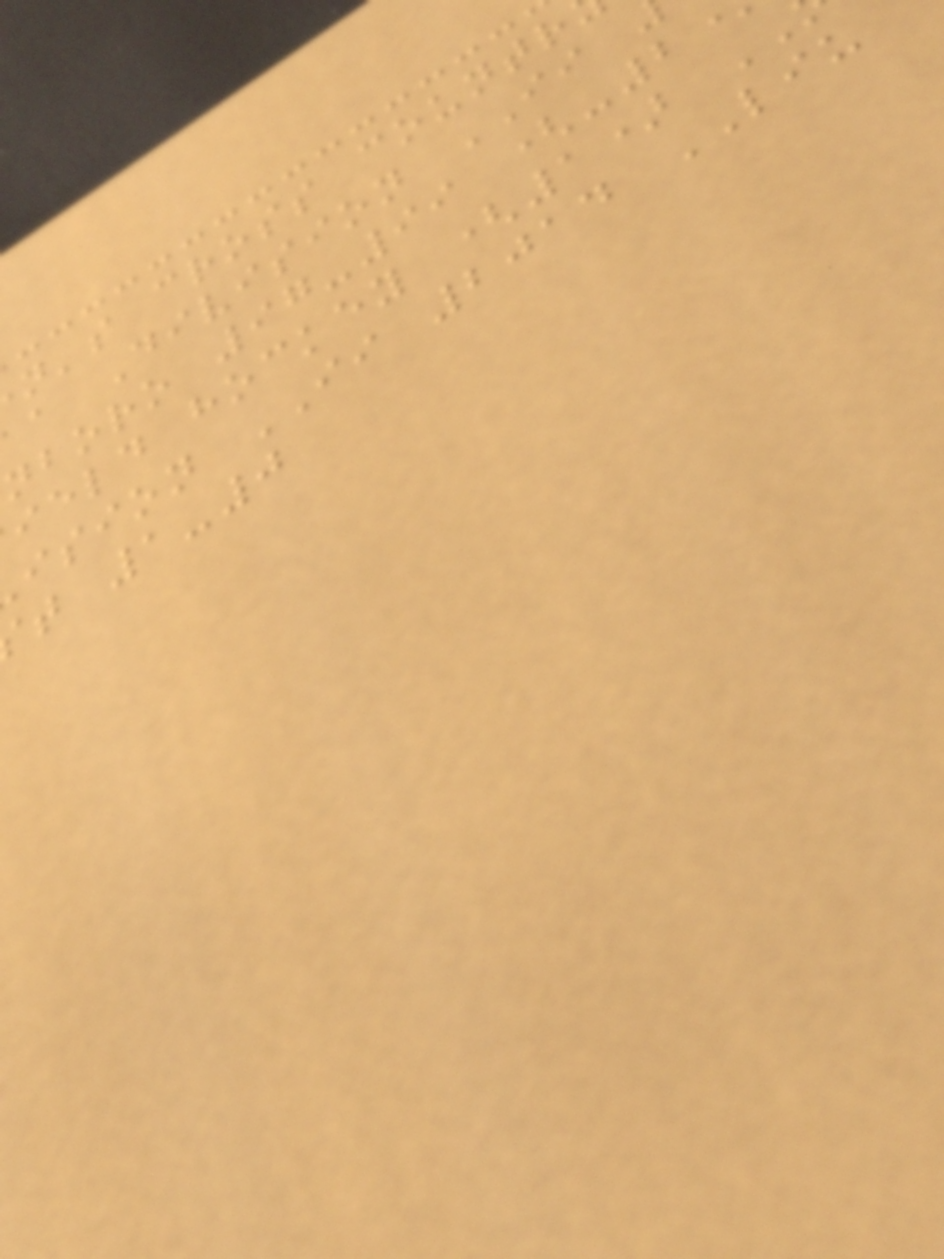n's cross countr
a Division II
nboro 97-99 (-2
ield hockey (1)
ision II 2014 LIU
t 1-0
